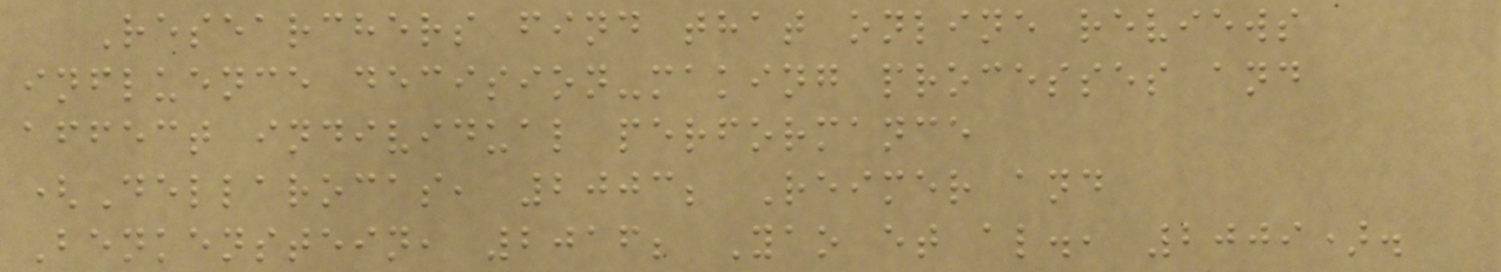Researchers find that online reviews
influence decision-making processes and
affect individual performance
(Dellarocas, 2003; Reimer and
Benkenstein, 2016; Yao et al., 2009).
